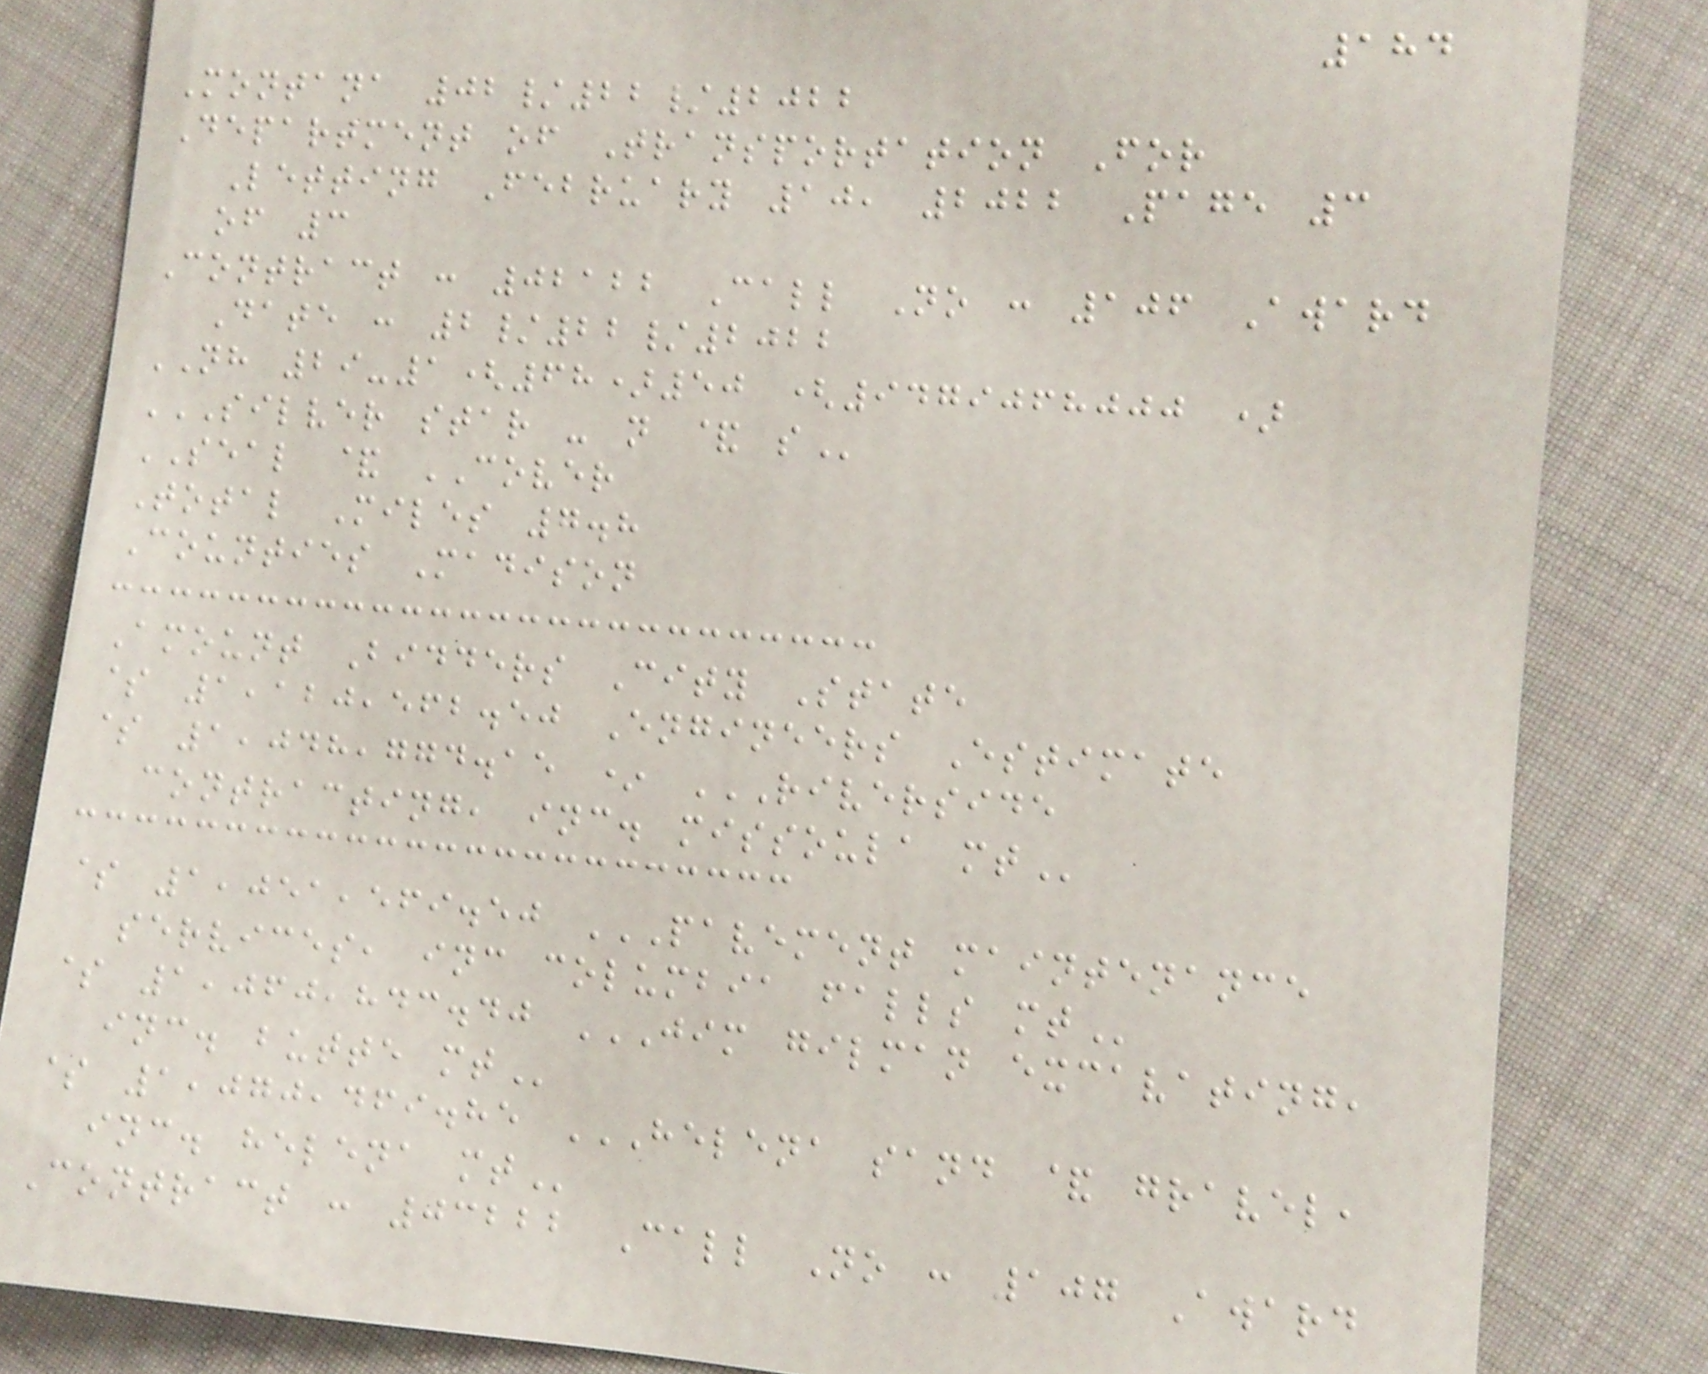184
Montana 02/22/2022
Department of Transportation For
Letting February 10, 2022 Page 3
of 3
Contract : 02122 Call No : 106 Award
Date : 2/22/2022
NH 29-1(68)50 (9479068000 )
SILVER STAR - N & S
SEAL & COVER
Total Miles 7.8
Counties Madison
Amount Bidders City State
$ 1,120,562.50 Engineers Estimate
$ 1,048,774.15 * RIVERSIDE
CONTRACTING, INC. MISSOULA MT
$ 1,051,569.50 PAVEMENT MAINTENANCE
SERVICES, INC COLUMBIA FALLS MT
$ 1,060,843.40 JIM GILMAN EXCAVATING,
INC. BUTTE MT
$ 1,070,469.85 HELENA SAND & GRAVEL,
INC. HELENA MT
Contract : 03222 Call No : 107 Award
